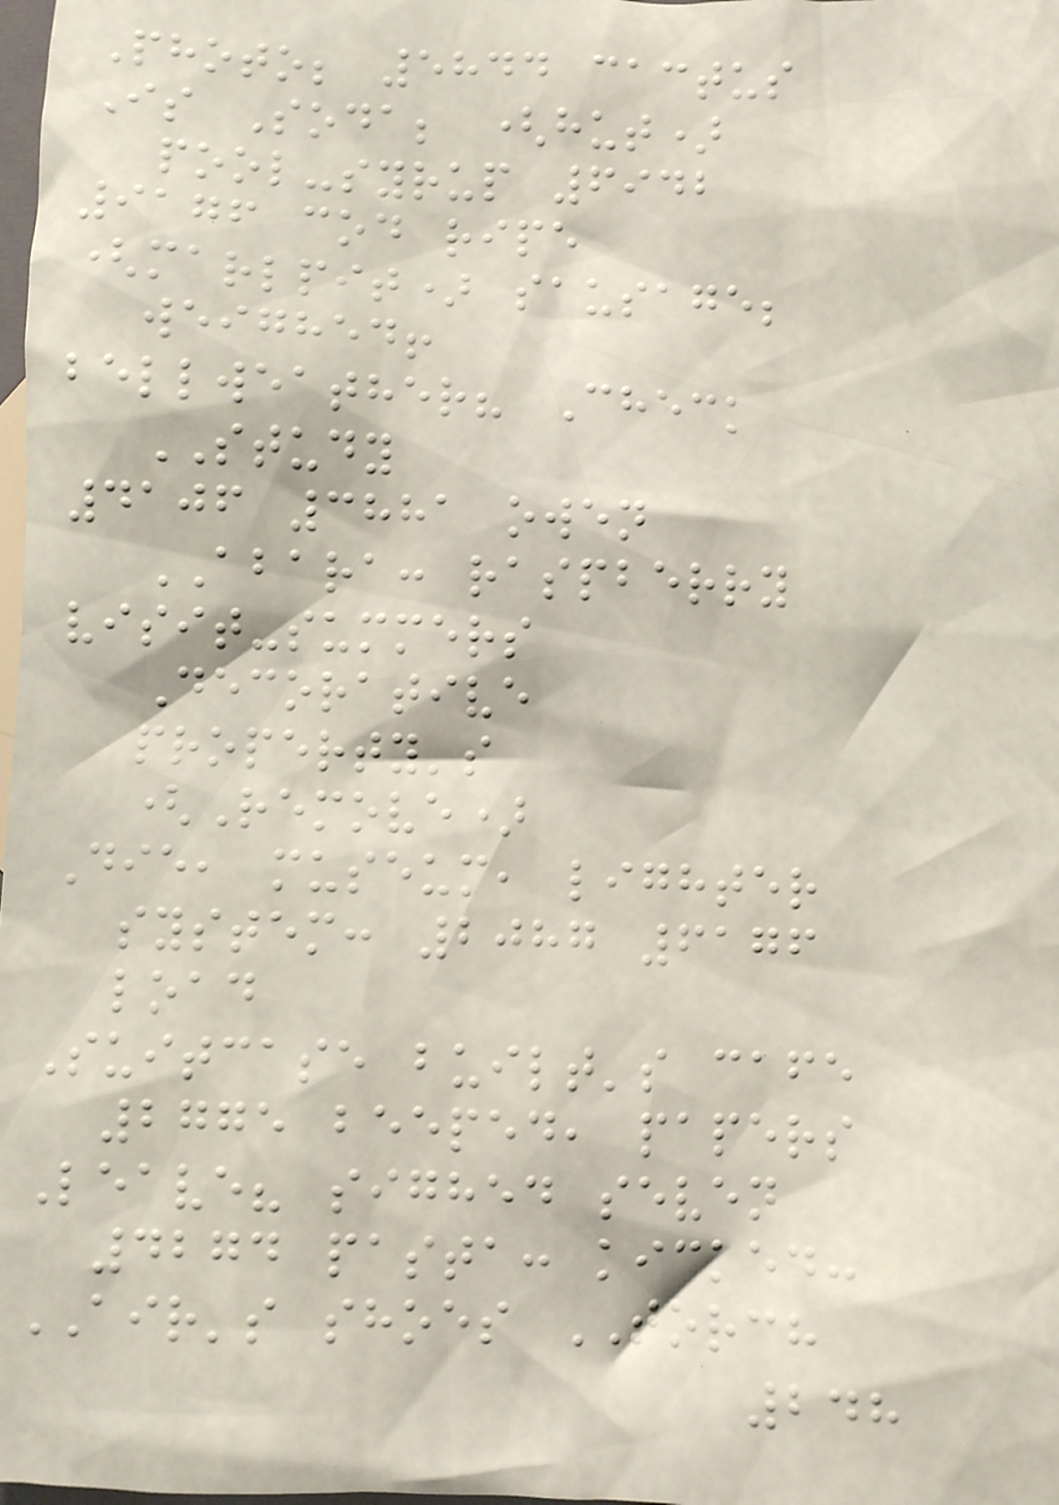Photo; 5844 cactus
Is Soda; (hut)
pool-syrup 6942
9176 cod ripe
(marlpit) sausage;
weighed!
bellweather? Check
STUDY
4106 3881 owen
ABARA: raspberry
visit-summers
Decorative
property's
(Remove)
Die, museum, lighter
system: 2087 6176
load
Suitcase built's cafe
2775 beeped, papers
Leave? sighed seven
4274 pasta: kicked:
AIR's shoes TORCH
248
